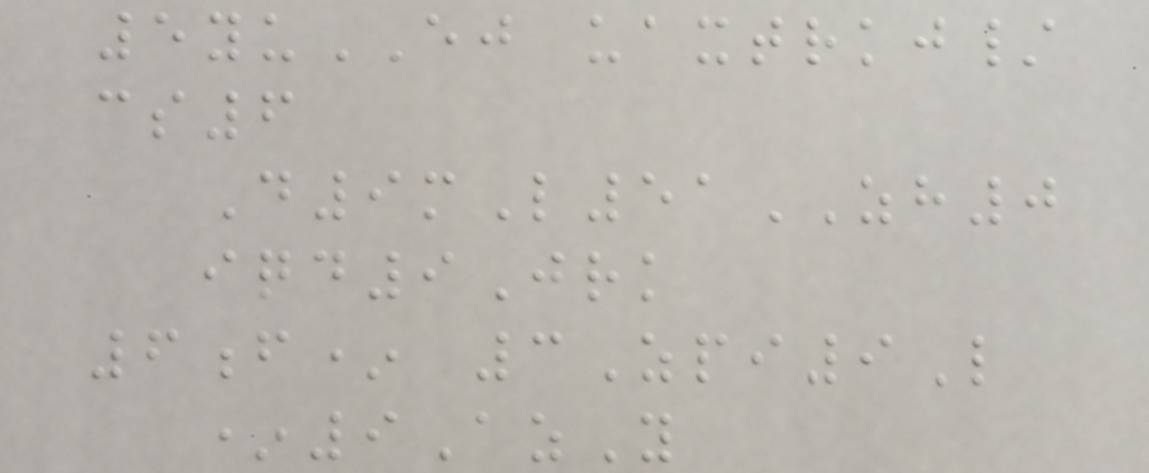5yuEJ uaxtrkj/
cs6
D9mL51ZH0
iqd9Jrk
6f* 3Zpi9L
*9AzY
